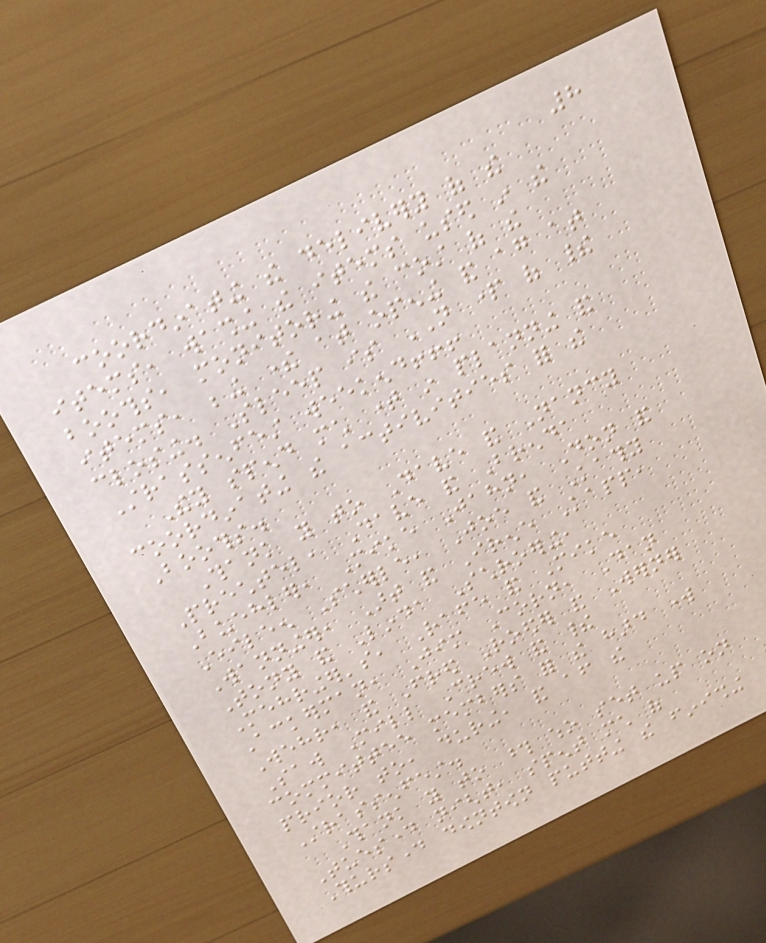8
coordinating the delivery of the
items, washing the items used in the
booths, monitoring the cost of the
items, being there at opening and again at
closing. Sleep is NOT part of their
Strassenfest weekend!!!
They spend much time in planning and
coordinating the activities for the
Booths.
Thank you to Dave and Nancy
Prechtel, Dave and Brenda
Buehler, Mike Jahn, Don and
Eileen Scherle, Joe and Kathy
Wanninger, Art and Irene Kapp,
Tony and Linda Schroering,
Mehringer's, Rafe and Mike
Ackerman, Jim Corn, Dan
Wehr, and Fred Roeder and Werner
Saw Mill Crew and their
committee members for the hard work
prior to, during, and after the
Strassenfest.
Thank you to those who set up on
Tuesday night, spent much of
Thursday downtown putting the finishing
